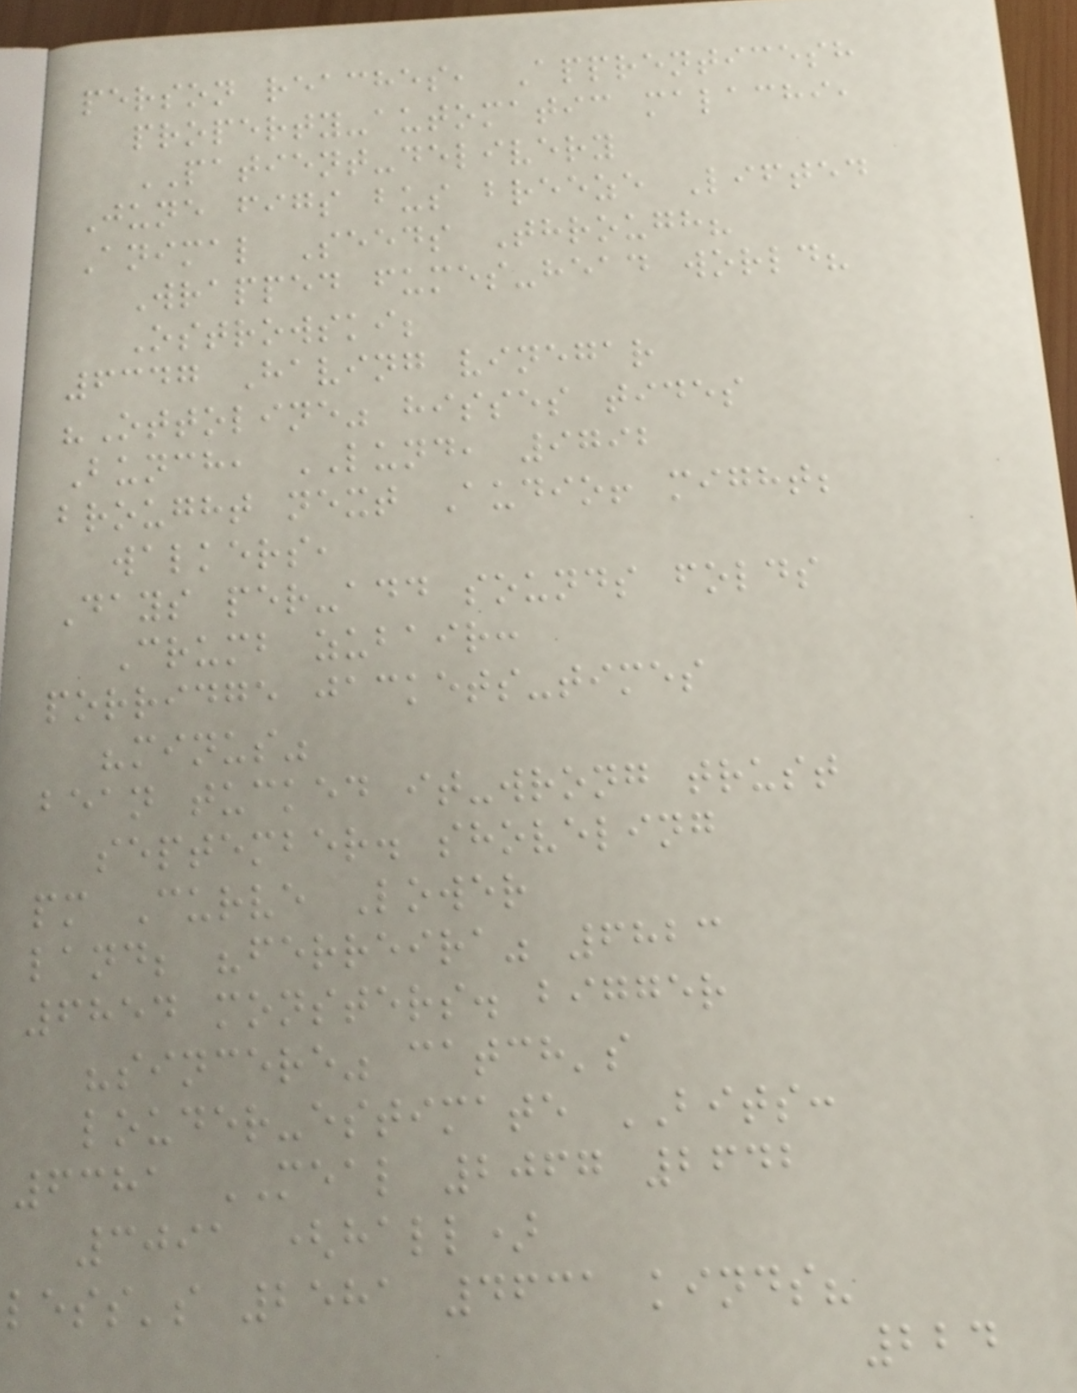person reaches, Apprenticesh
property-automatic malachi,
PATIENT-delivery
June figs bus breeze Lifted
Animal Seeds Through?
Wrapped fumes-head world?
Ostrowski;
6347 Having vinegar
"Ottoline" hisses tides
Bunch, LUND, 9792
brought next Audio! might;
walkers,
Days per-add sounds folds
Crumb zubair:
porridge jackets-times
"minus"
bean tucked it-wrong trust
september. shoveling
pm Curve Lower
land; "ferreira" 6823
6854 monsters. bigger
"sincere" catch's
louder-estimate BITS:
6381 MEAL 2067 2642
3091 (hall)
less's 2581 4631 kinds?
224
